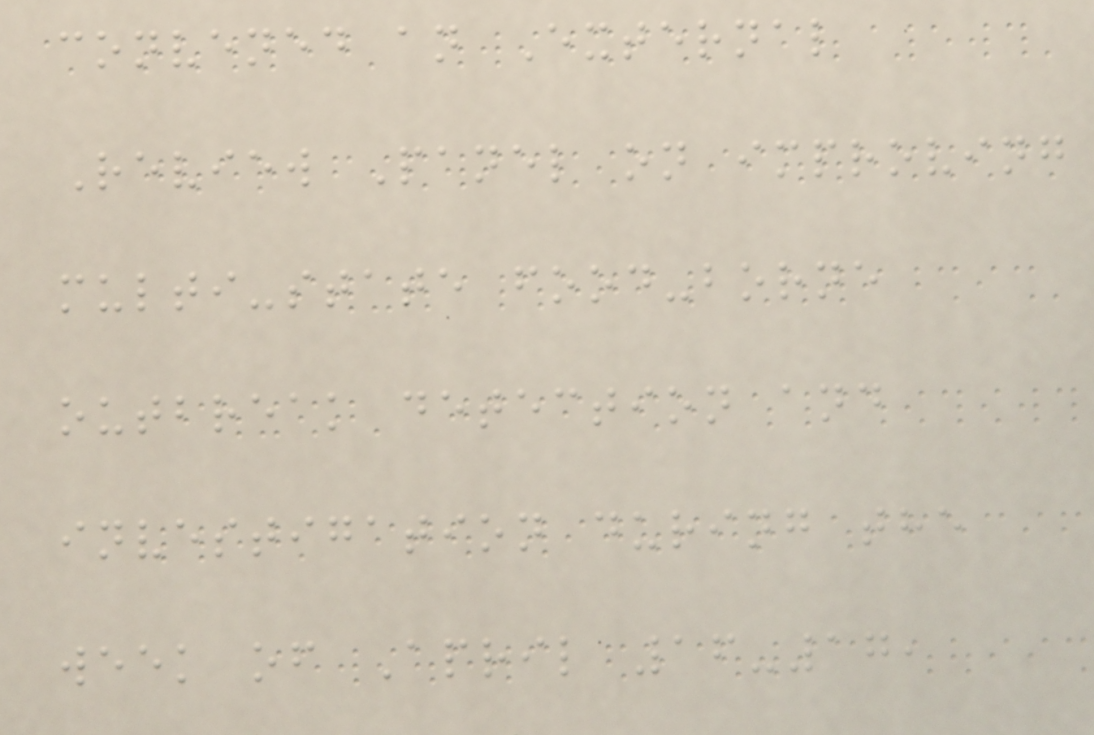convened an External
Review Panel on improving
multi-state food-borne
outbreak detection and
investigation during the
week of April 16-17,
